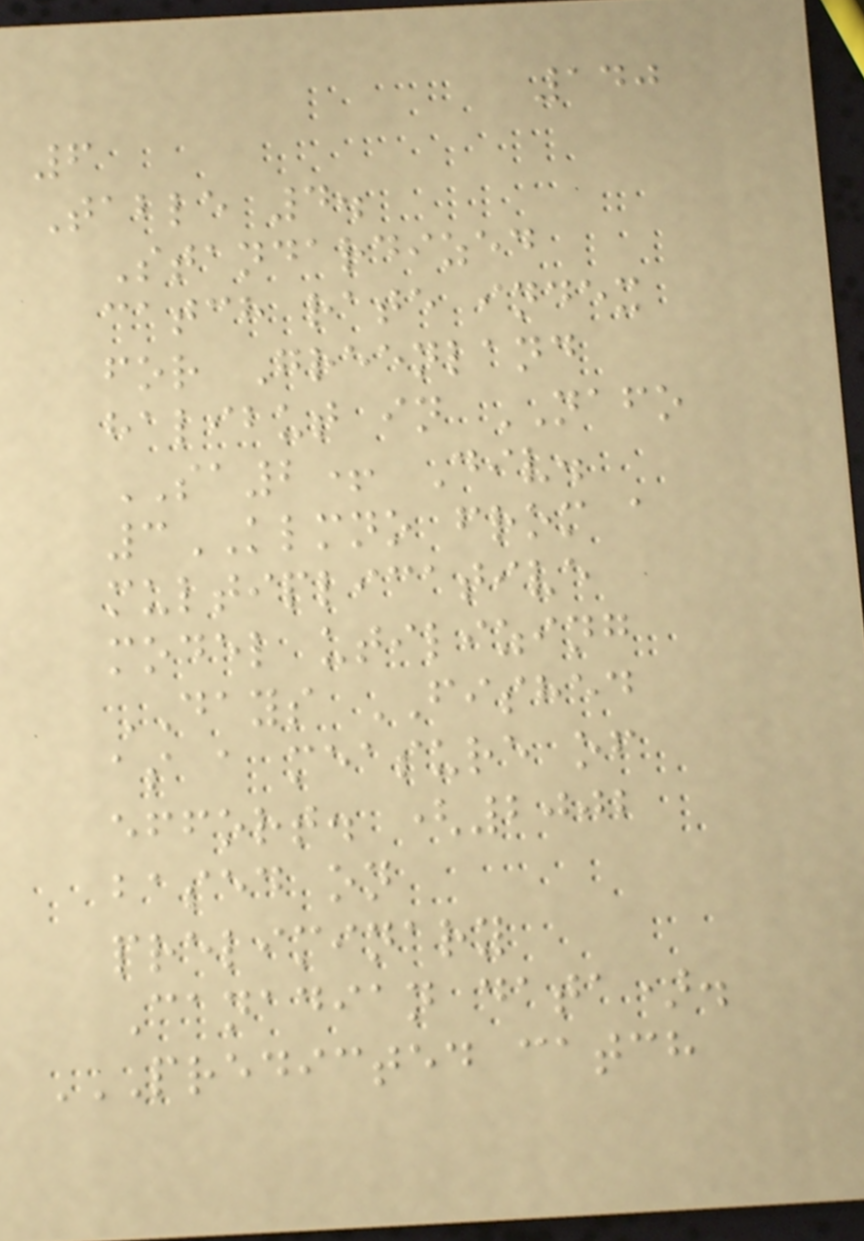140
6
Table 4.
Standardized
catch rate index
for Greenland
halibut in NAFO
SA2+ Div.
3KLMNO from a
multiplicative
model utilizing
DAYS FISHED
as a measure of
effort. (2002
based on
preliminary
Canadian data).
PREDICTED CATCH
